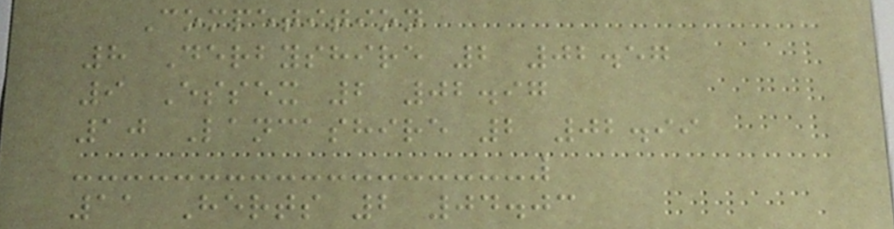Competition
8 Derbyshire 2 02.57
9 Essex 2 02.97
10 Lancashire 2 02.99
11 Herts 2 04.03
